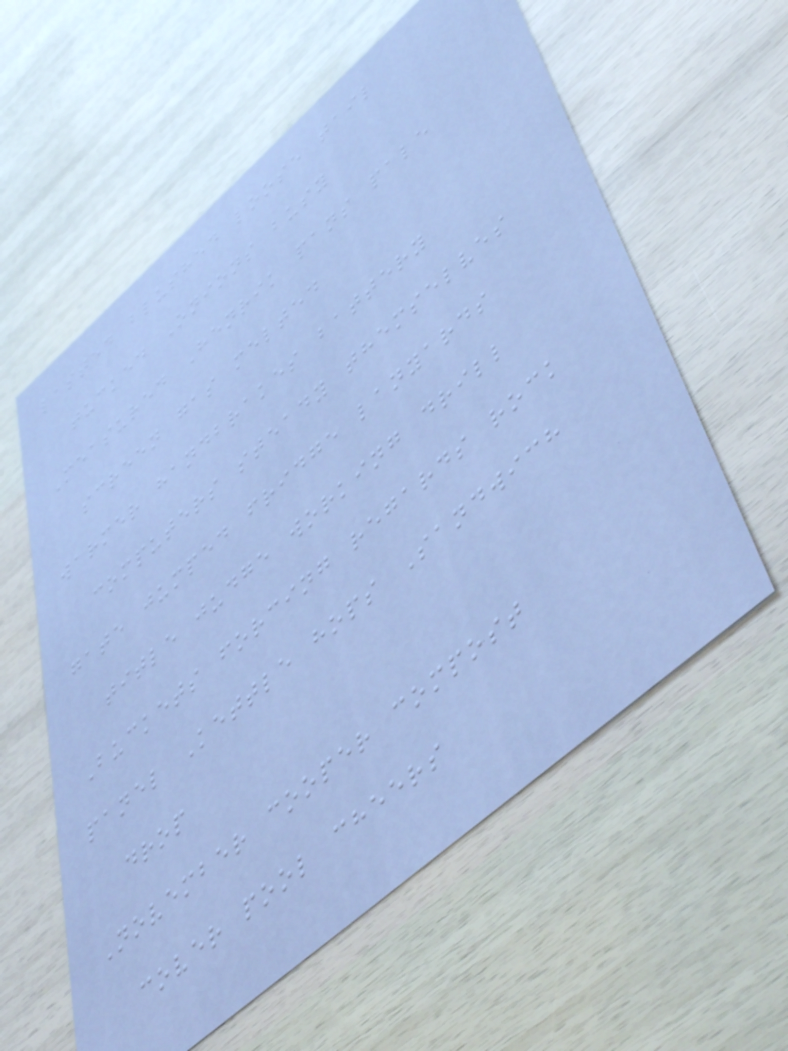lasted blushed loose tail
tucked Onions busy
Measured Henrik pans pale
screen gas melted
warmer handbrakes battery
computers steady themselves
gate jumped fridge lanyards
title judge working drill
Buckets forcing regards rock
panel Kettle hops Sandwich
drop
November cooper compost
cover pool cheers
